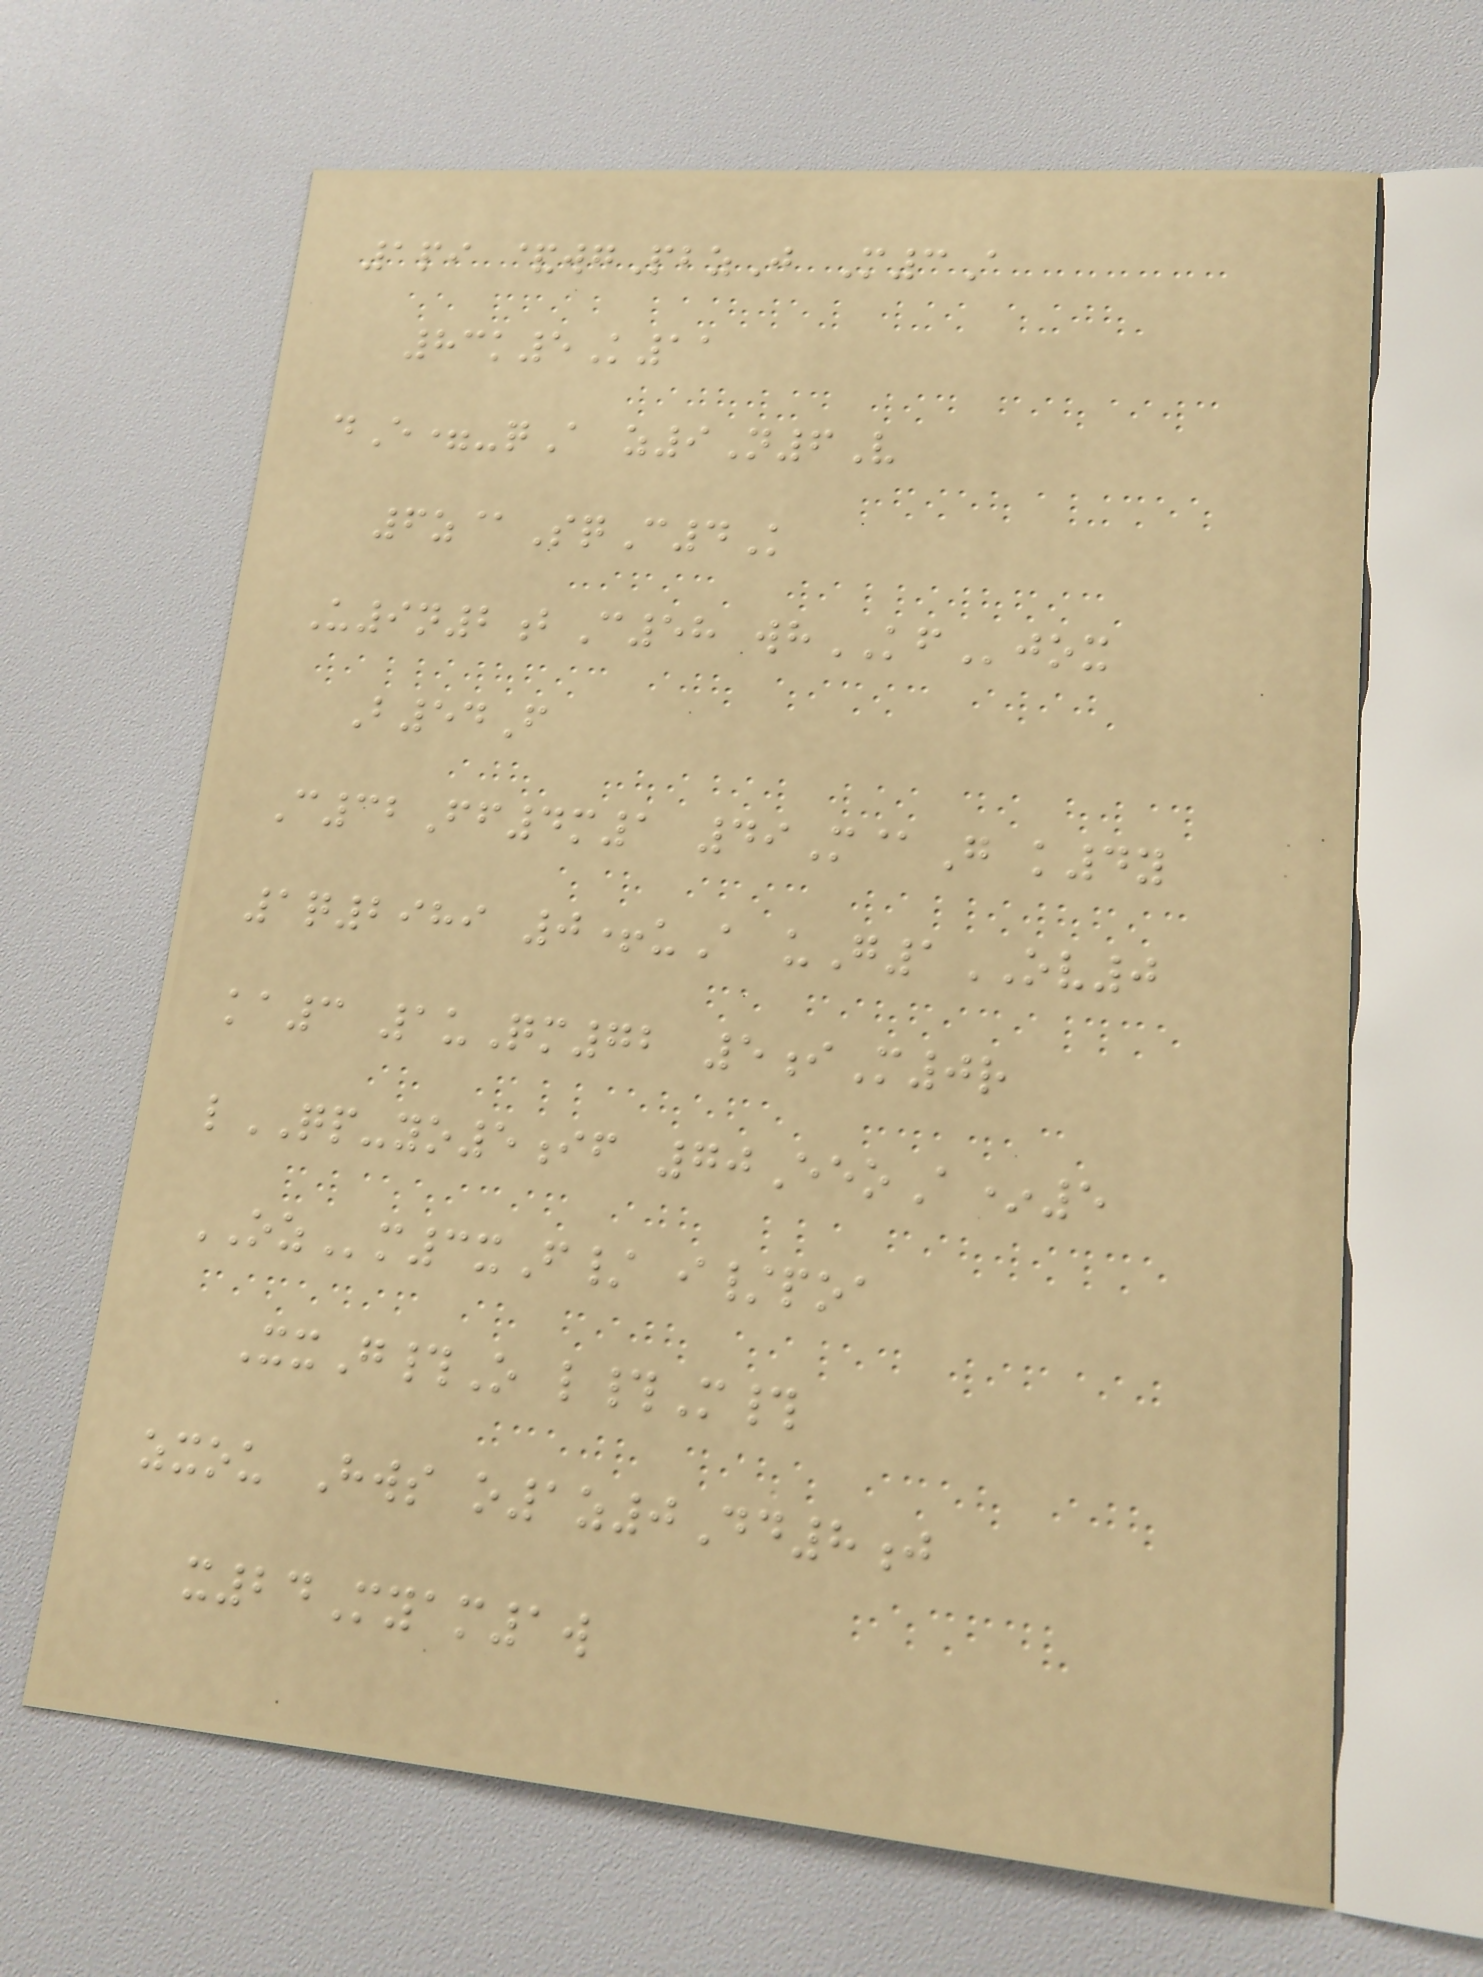1pi &wgPbzJ M3A
83k5K11
dE=-qA z9N6V
6z@SqC4K
U9n2bC58 whKFjox
B54F
C32Ff4m1 49M@G k4y
1q2989 0+uA uG1OV0
ka3 1uQm72 5iM0r
lQP-yo5if 70EeoA*5
OZm3xF/ i/poa
XxG#O l#M#
zxou Hws o1z0Dd8j
x24Myam1w
